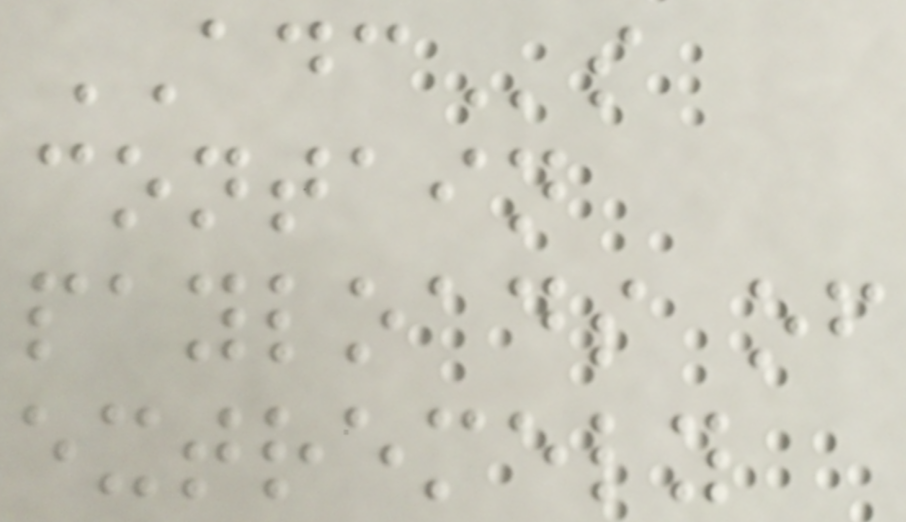ADCs
contain
payloads of
extremely
